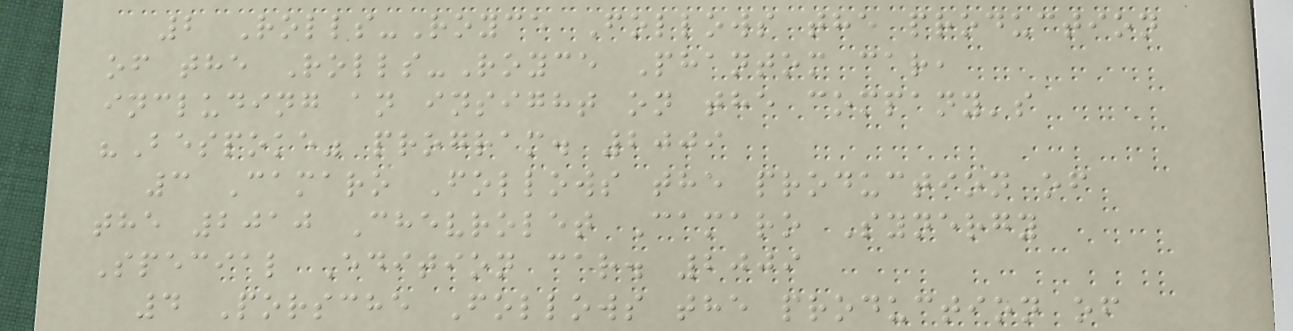2 Rolls-Royce Follows the production
of the Rolls-Royce Phantom car,
including an insight on the company's
"Bespoke" program. 2009
3 Camaro Follows the production of
the 2010 Chevrolet Camaro Synergy
Special Edition car. 2009
4 Porsche Follows the production of
